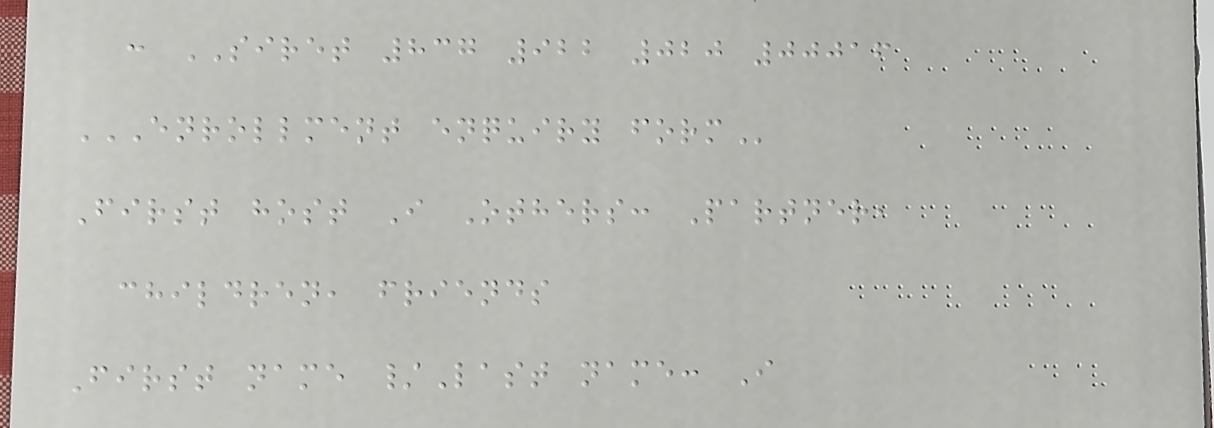: SIRET 837 922 020 00016
ENROLLMENT ENQUIRY FORM
First host I Others: Partner,
children, friends
First name /Last name: I
